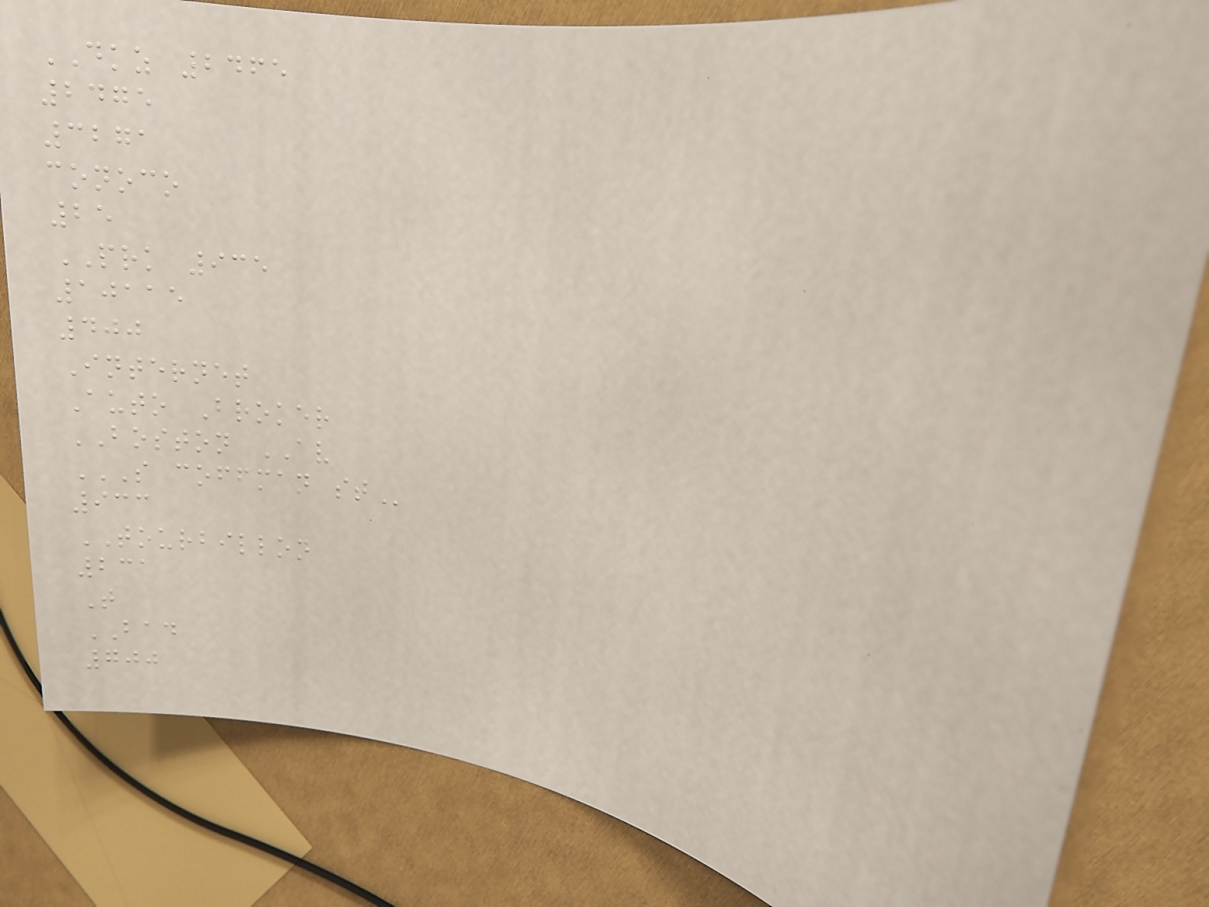DKZ 2465
2475
3271
conoco
25
PRK 935
10115
400
Internet
Auto Broker
BOSTON AV
S COFFMAN ST
933
TOURBILLON
231
T
BAD
700
